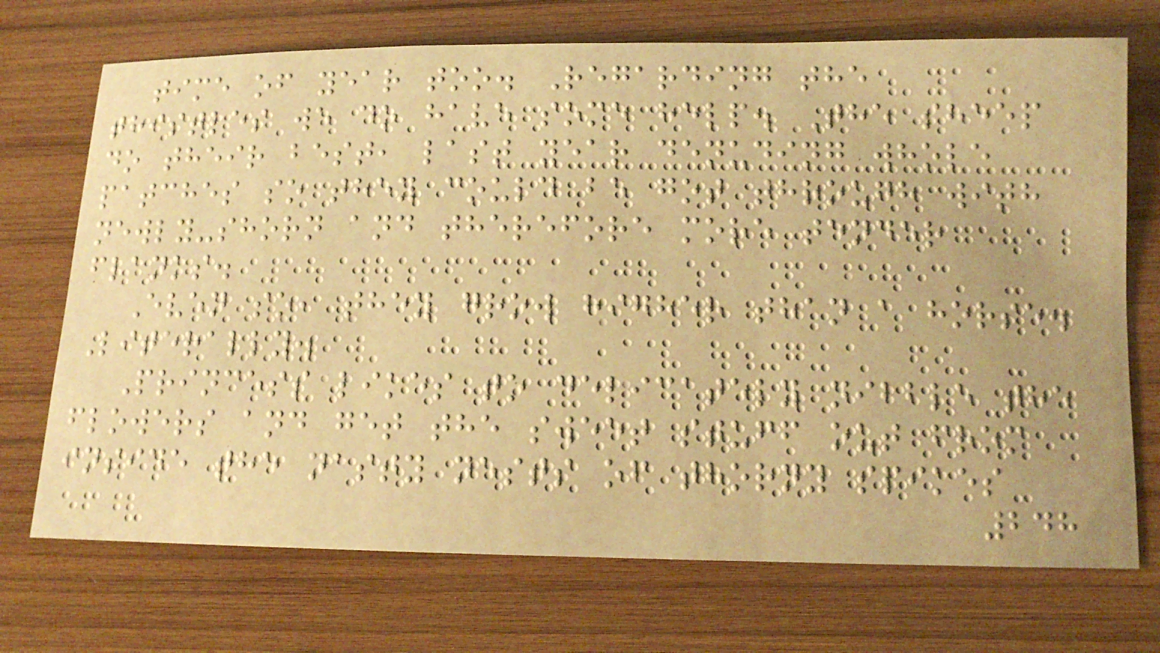time of year too. Regarding the
thistles we do have some help. The sheep
do their best, last year denuding whole
patches so they could be got through with
newly-shorn and therefore more tender
flanks.
Even so, they grow higher than a horse.
Literally.
Princess likes to delicately nibble the
flowers and get the sweet stuff out from
inside the nasty nests of thorny spikes
248
